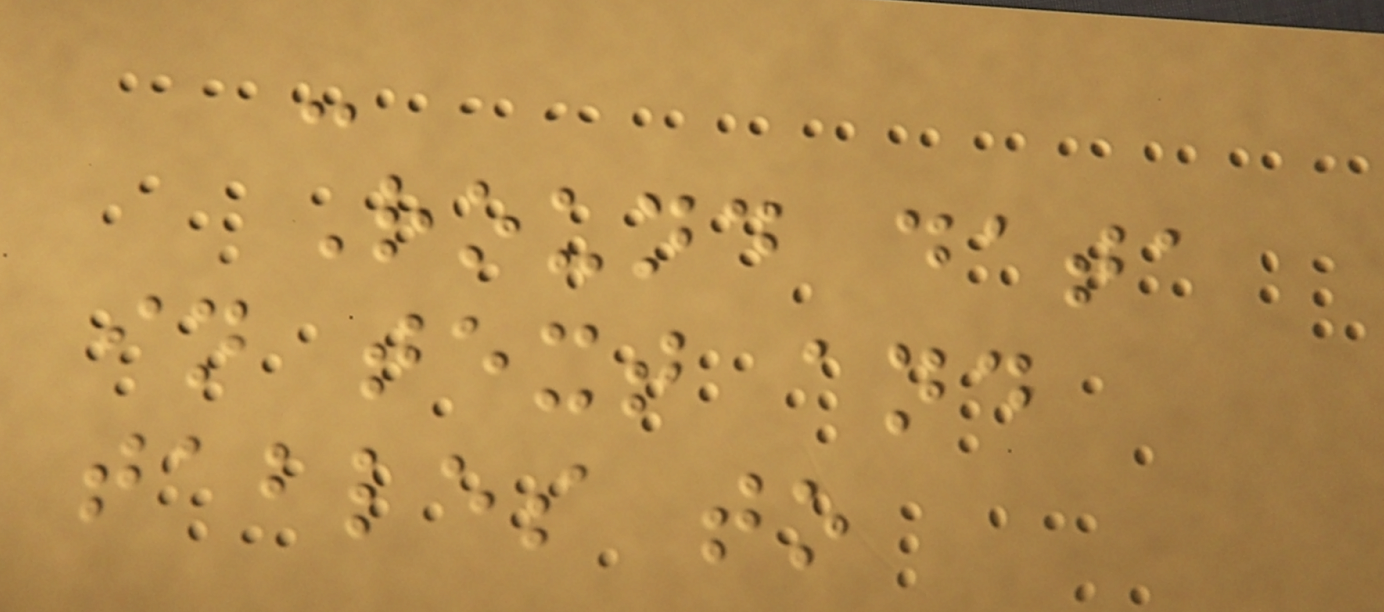-
Round data
in text and
tables to
